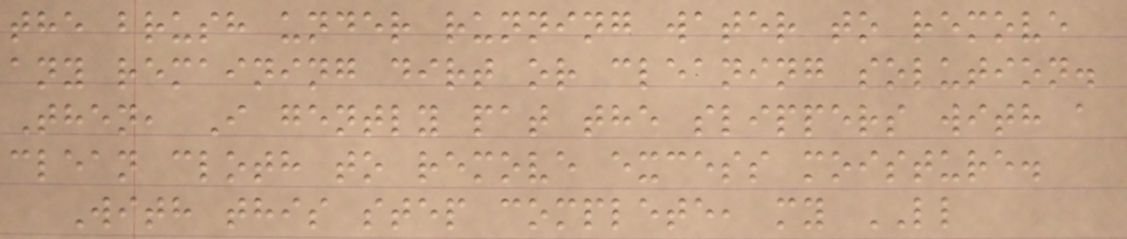the brush under running water to remove
any remaining dirt or cleaning solution.
Then, I gently pat the slippers with a
clean cloth to remove excess moisture.
With this step complete, my LL
